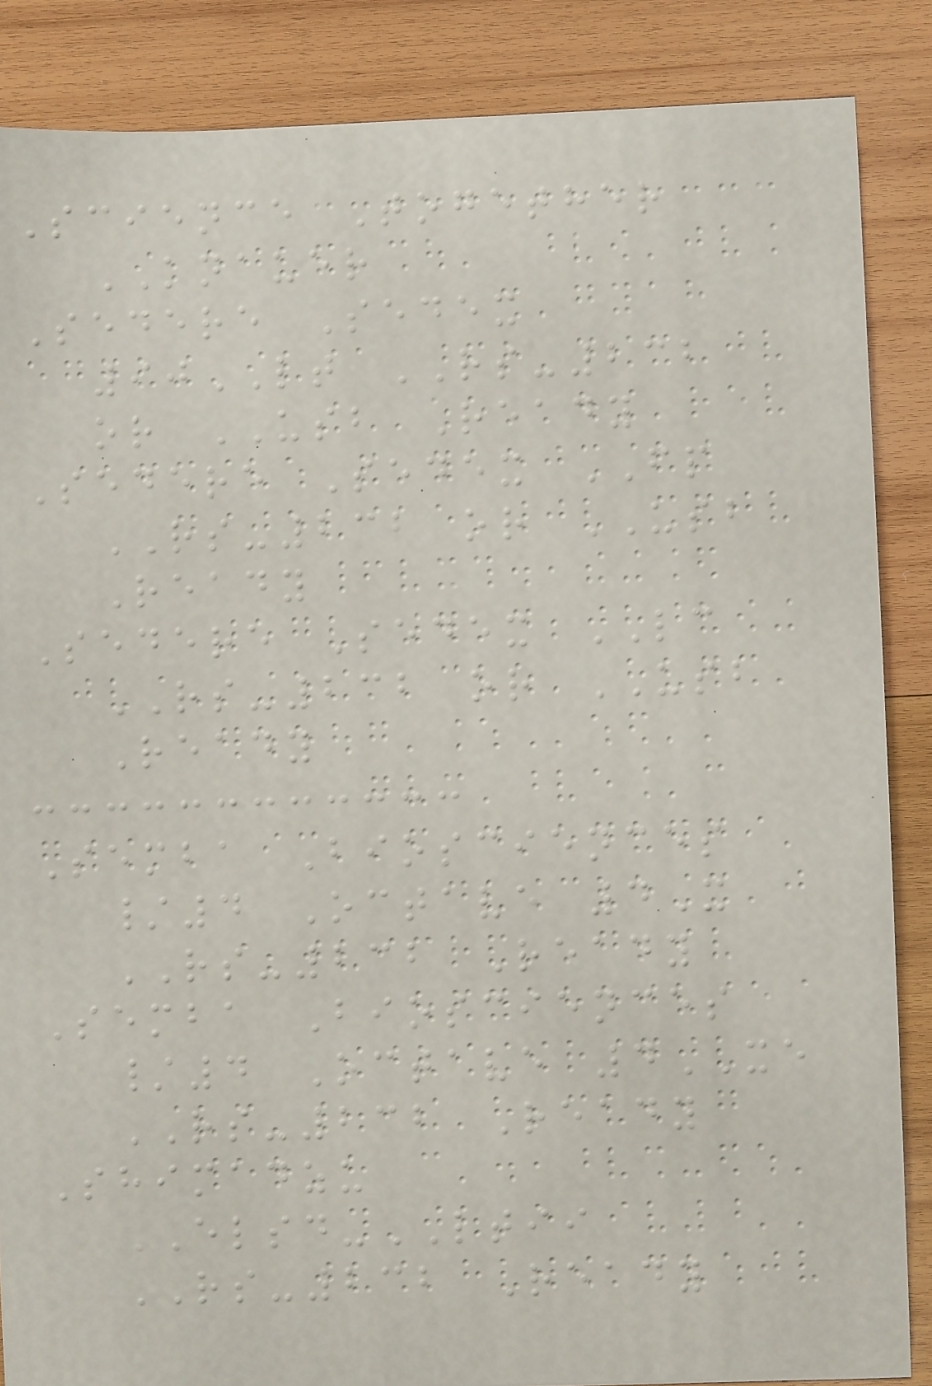Science Together
KNAUER
Sedere Sedex
90LT RS-232
or USB Ready
Sedere Sedex FP
RS-232 or USB
Ready
Sedere Sedex LC
RS-232 or USB
Ready
Semba Biosciences
/4 Octave 4X
RS-232 Ready
Semba Biosciences
/4 Octave 4XE
RS-232 Ready
Shimadzu
ELSD-LTII
RS-232 Ready
